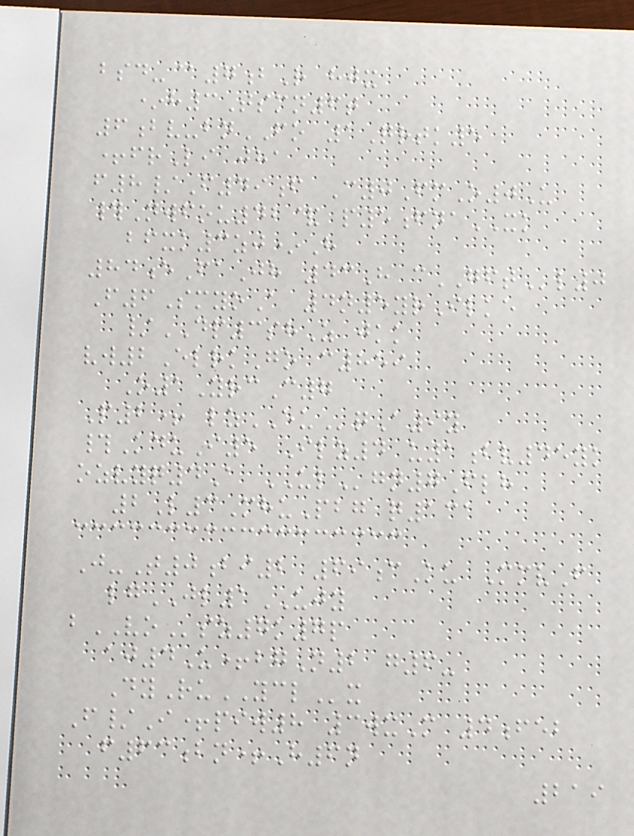bsd-@7bR hjx
*h3Tsmn6t
6bv-bnFO 1Qrtk5
+frLi jha
f8/F49f C0FmO0U
#Nwfou42& p5fnaXK
bfxk3zj*H
84eFaJh 43H cGFTl0
F6SmyoA 4n5yrIlke
/DP3shZ jkk
vw2ElrkGo c859
O1YrcC7
P2+ lzEUqA9y
#KduI5 Ilz4 u1bv45yk
ozvyq4A ULgn7Flh
2L3MhuPbg q131
J-T0bi2 69cKu MmvF
lgJL1UJY
bVOsz7k7p
aj4U+bgN2 g6-
DyRuYCLx
F/I+piw8 3wxM 4feb
f63bn+H6n
219
